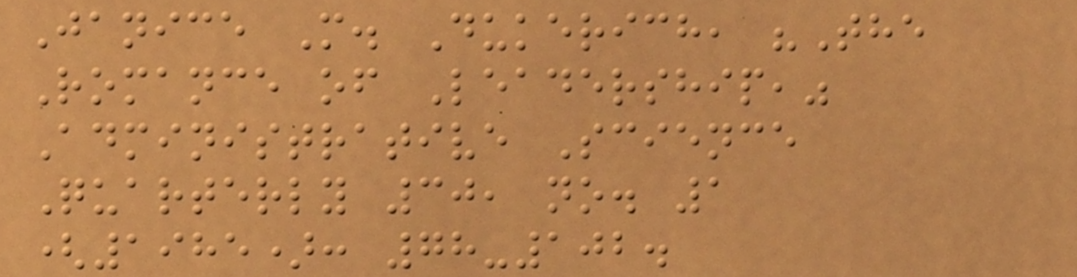Janice M. Dukerich, "The
Romance of Leadership,"
Administrative Science
Quarterly 30, no. 1
(1985): 78-102.
